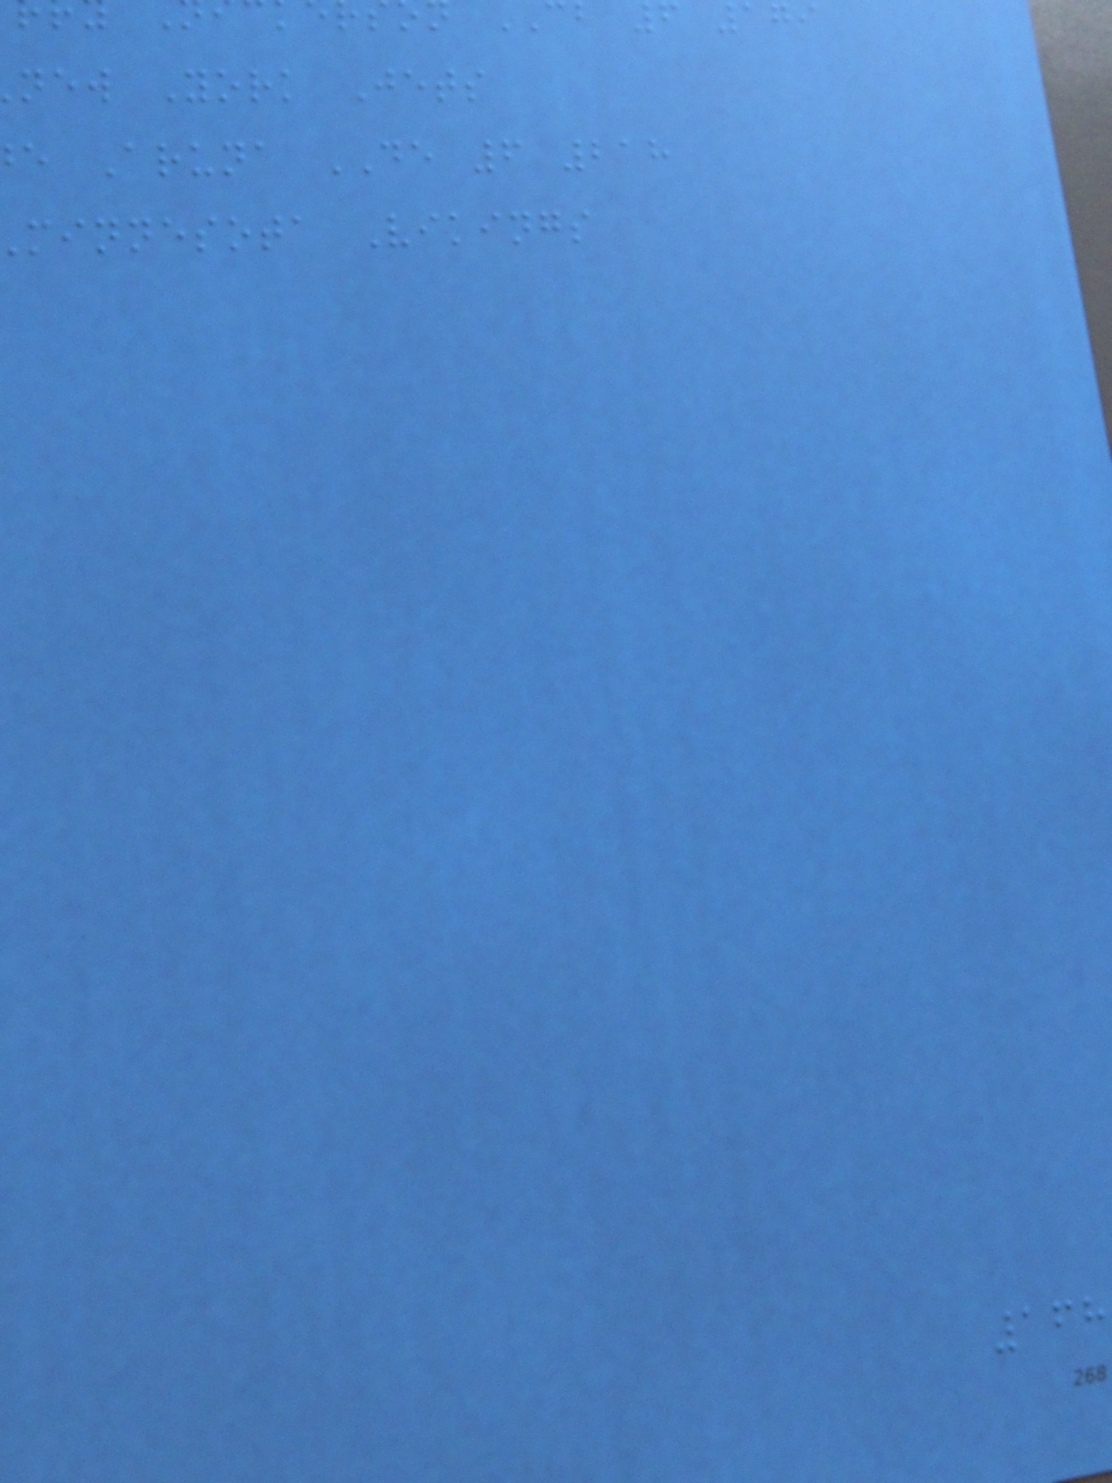new York Jets
e Aruna DE 6 218
minnesota Vikings
168
